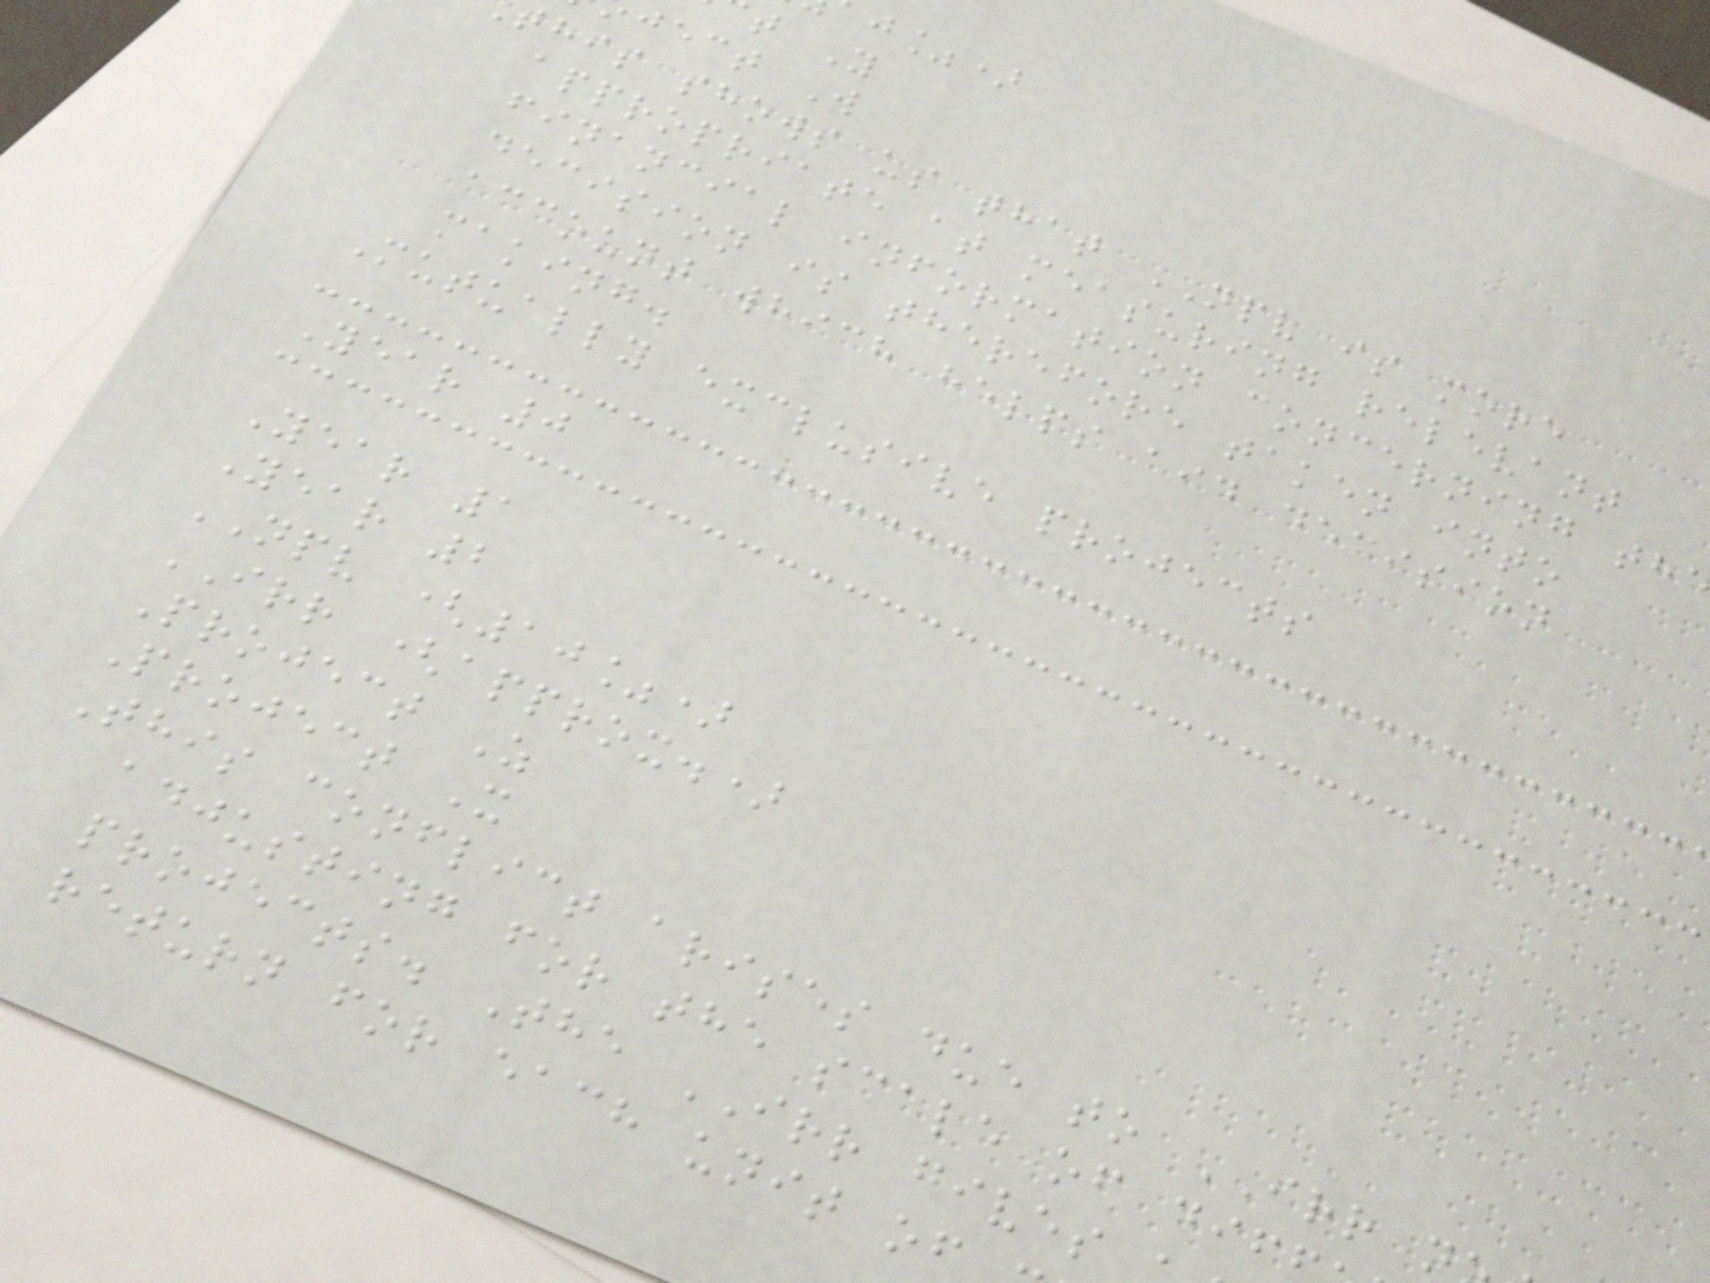j%)
t Y
ject W
this shows us that NPV is more
appropriate at measuring relevant
financial information concerning th
decision is therefore taken into
account which helps aid decision
making.
Mutually exclusive projects
Year 0
Year 1
Year 2
NPV (10%)
IRR (approx.)
Project Z
Project X
This conflict arises due to IRR n
adjusting for the scale of dif
projects. The IRR gives
return for each unit of
